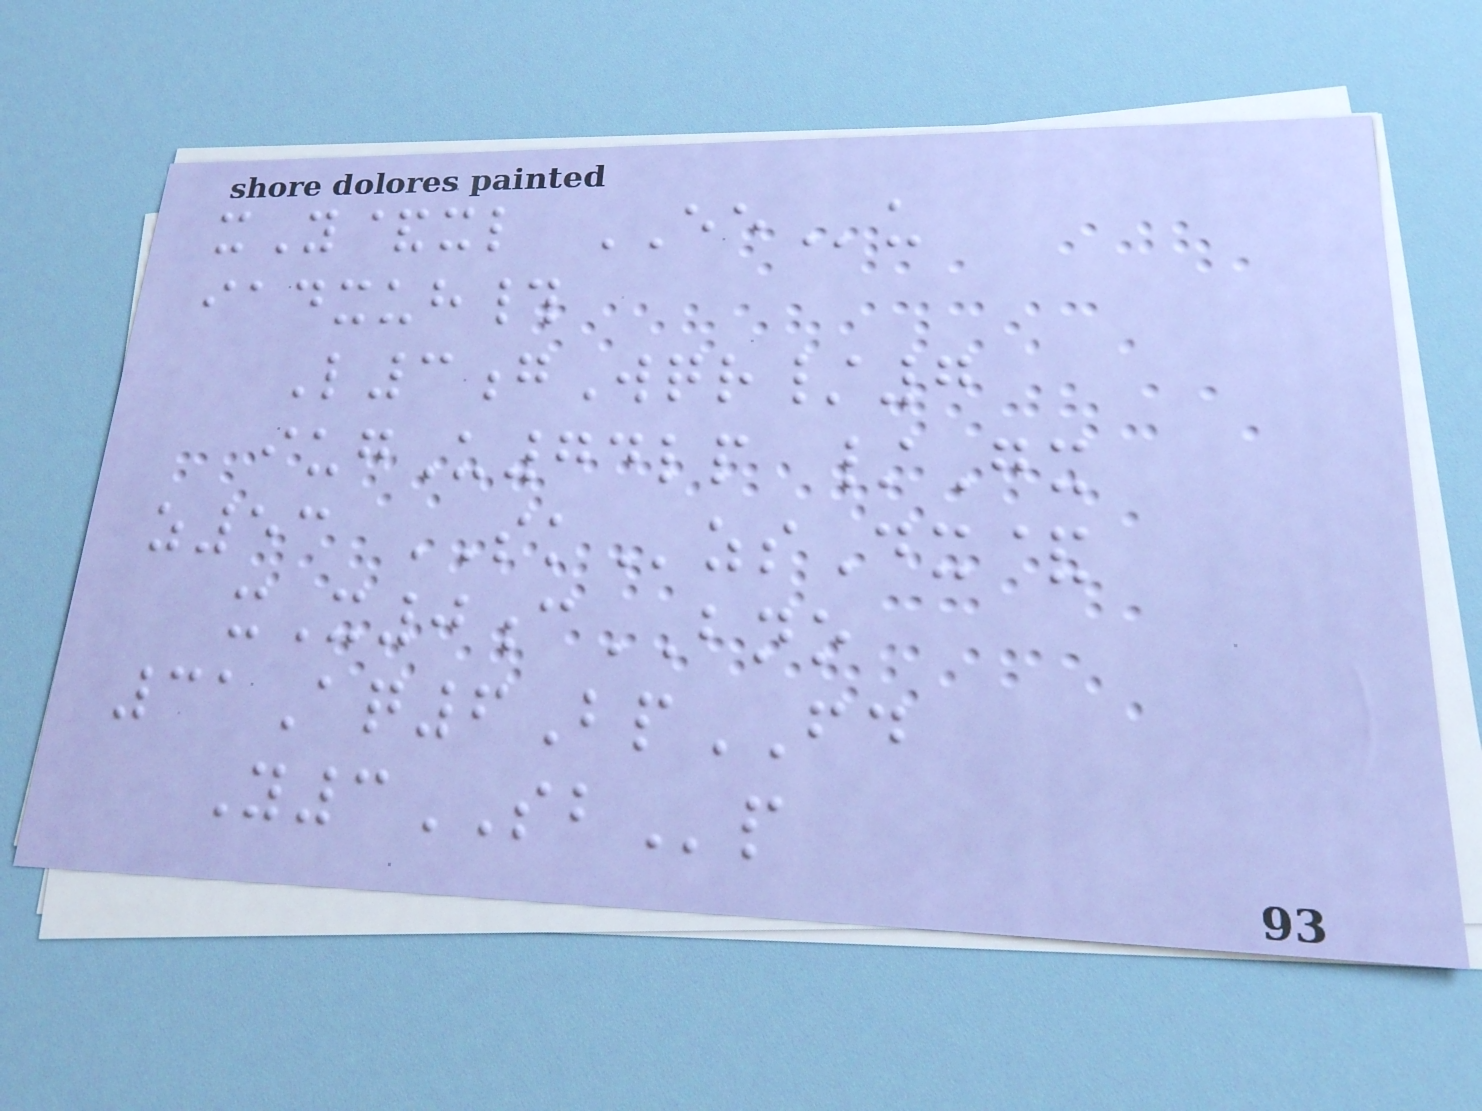xY&xl EEu
iadxuh#
L3gWqr/7
iugU74lp /Gx
z53 SKzsDx&
xX0cBNO
31Aq6BpFD
Y3SBp
